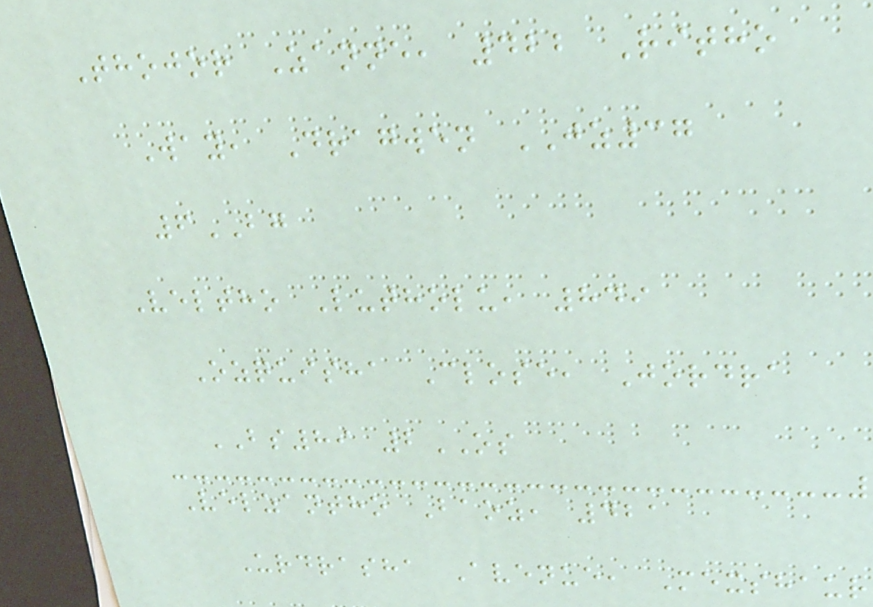Thojor Zanne, 422 Ritho
Way, Dragwen JZ37
6BG
Veltho Lutholu, 849
Ozquisha Close, Jordra
BS89 2OS
Velzantho Baoz, 421
Urdrasha Avenue, Mexshaur
